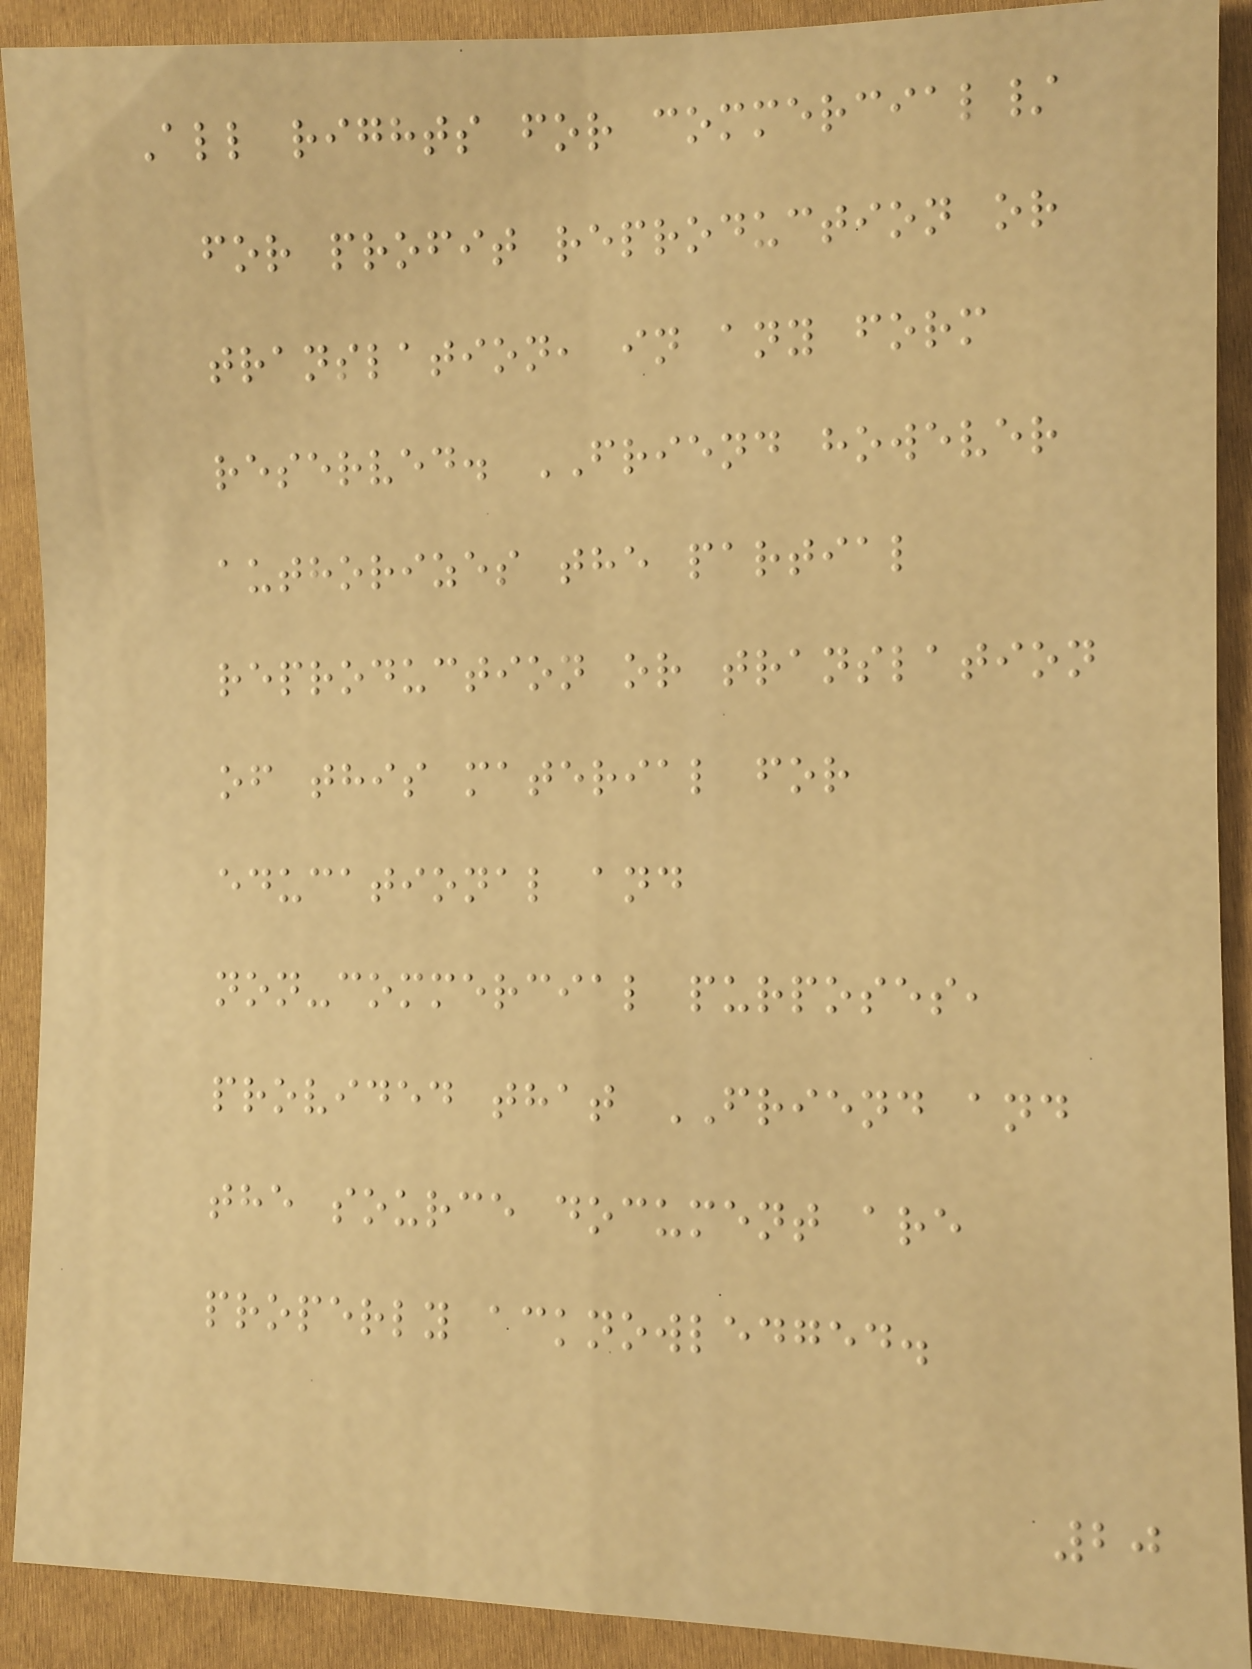All rights for commercial/
for profit reproduction or
translation, in any form
reserved. FRIEND however
authorizes the partial
reproduction or translation
of this material for
educational and
non-commercial purposes,
provided that FRIEND and
the source document are
properly acknowledged.
20
